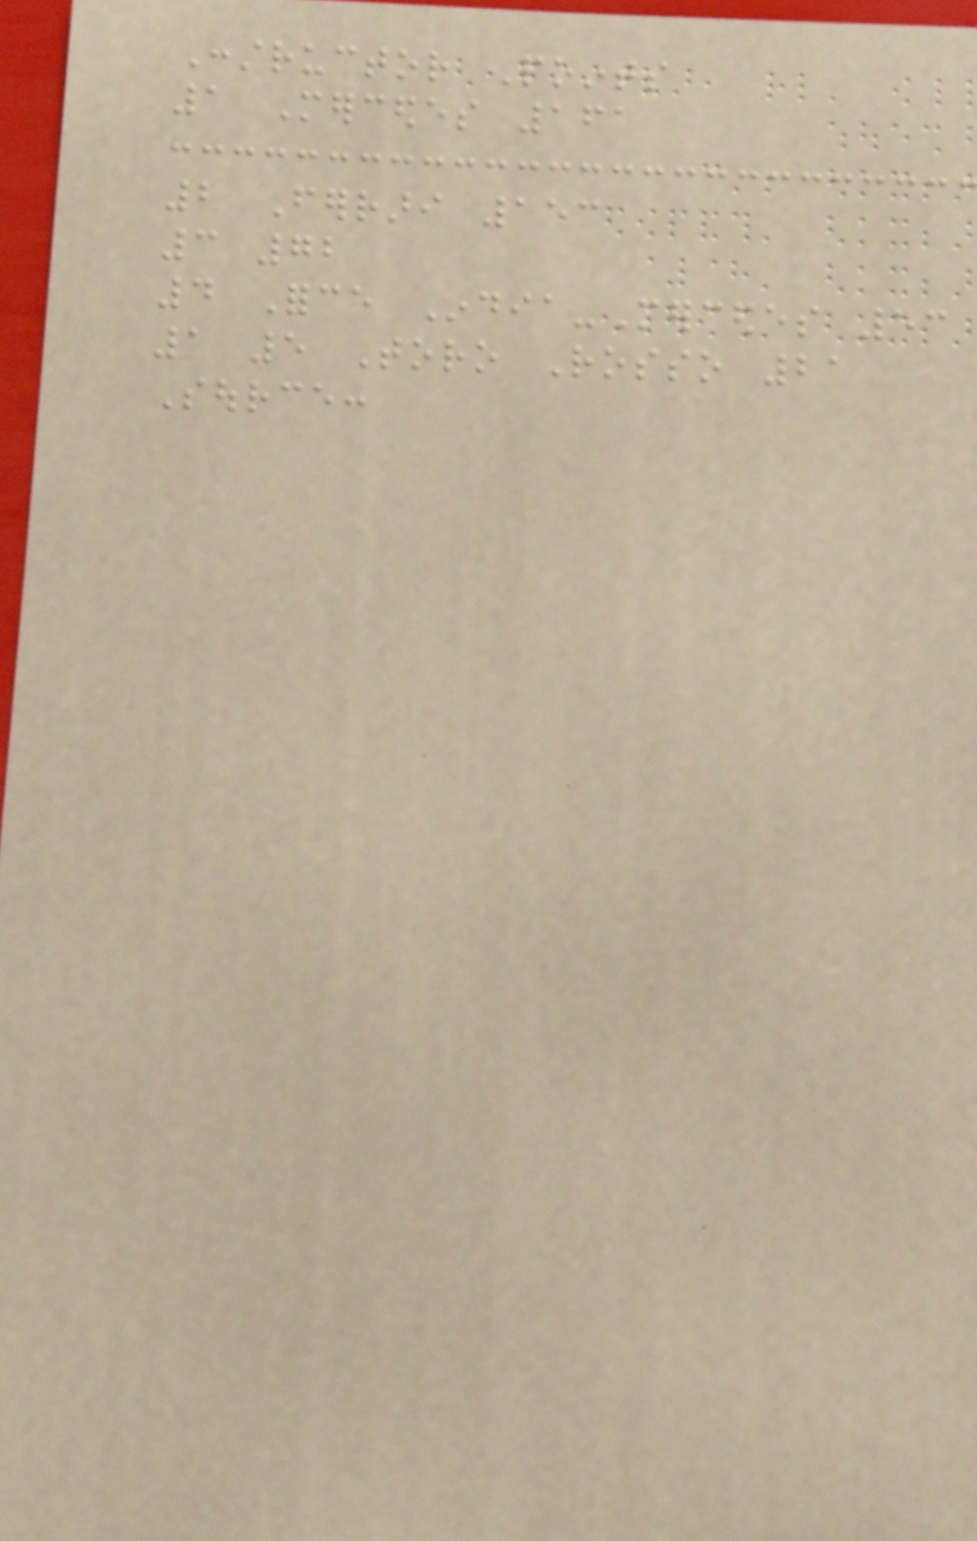Constructor Points
1 Mercedes 161
2 Ferrari 153
3 72
4 Force India-Mercedes 53
1 5 Toro Rosso 21
Source:
